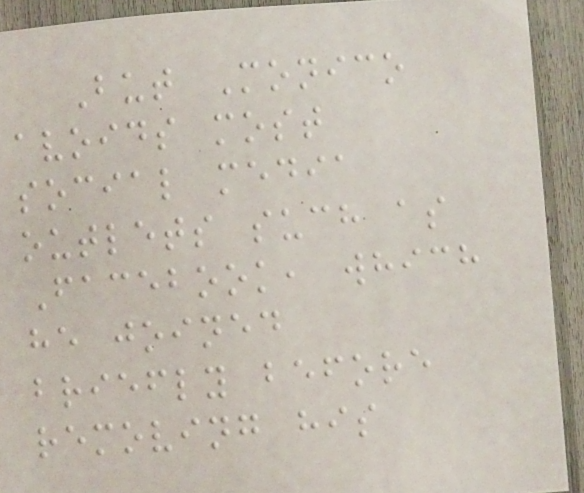But Monico
avoids most
social media
outlets such as
Facebook, which
he joined
briefly before
removing his
